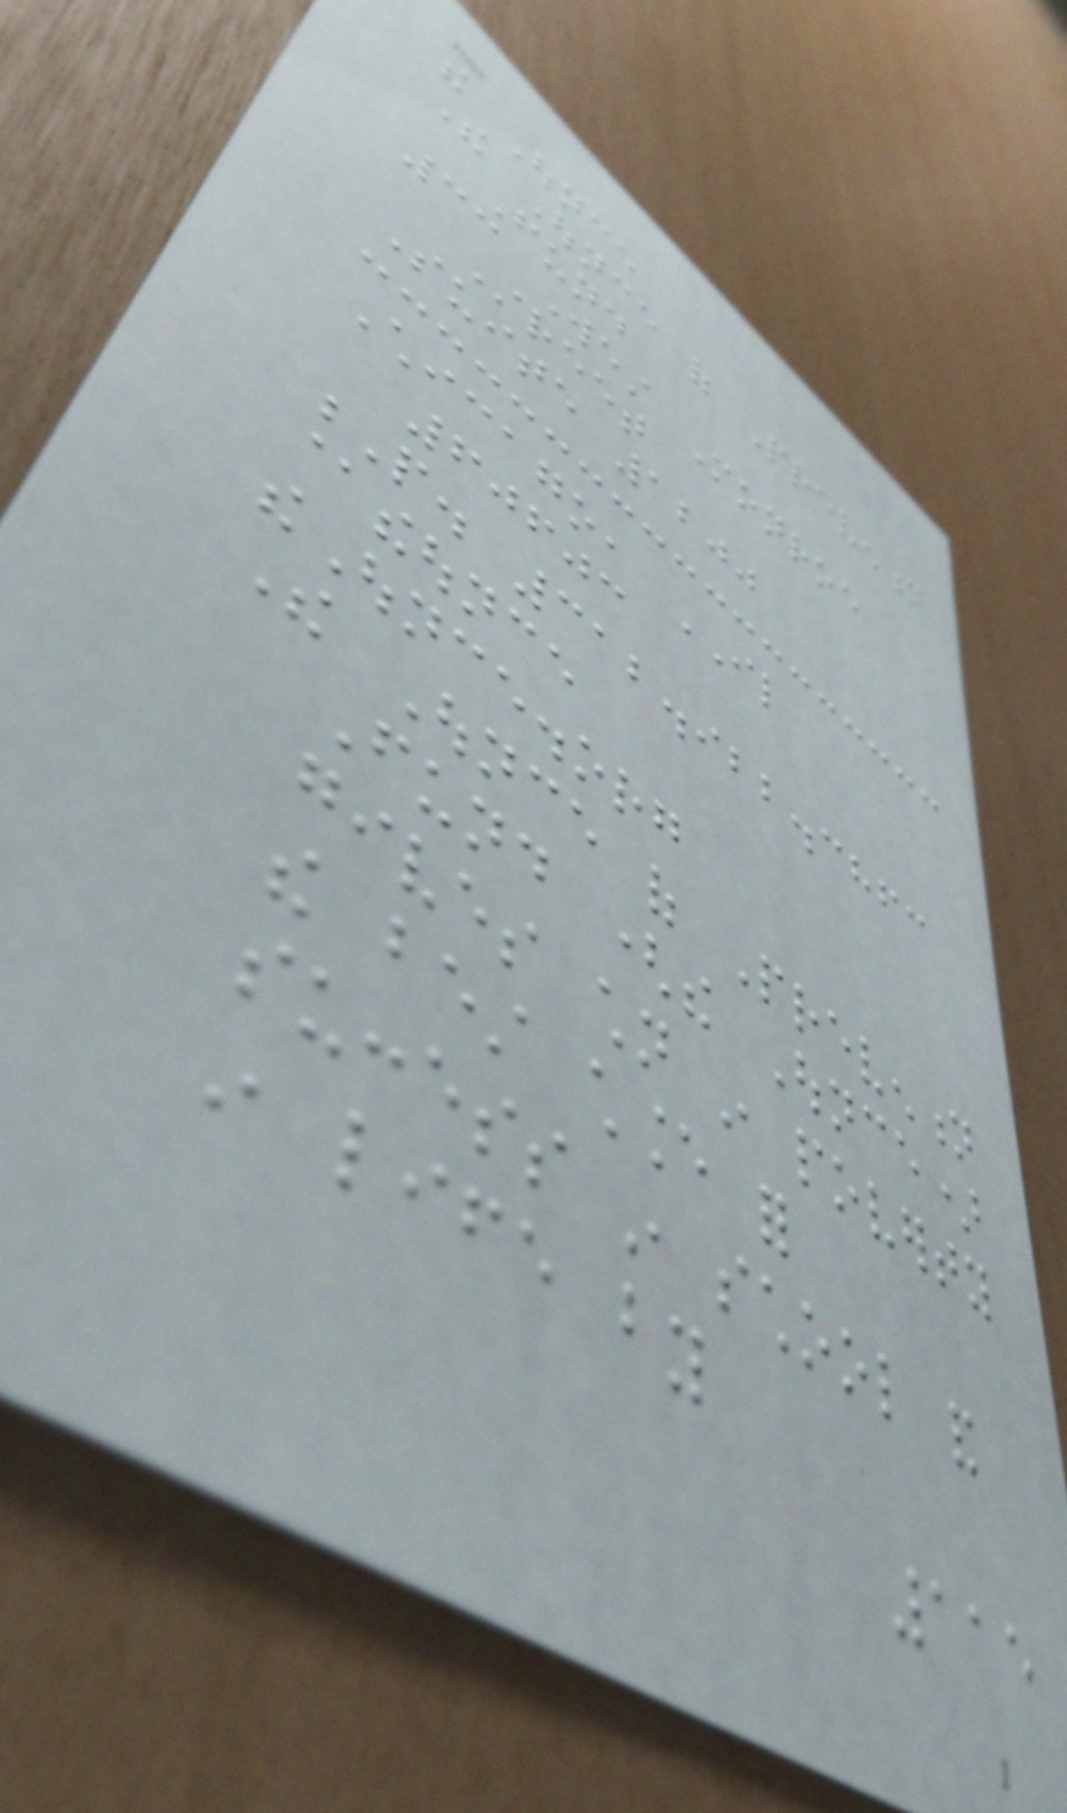the Ounce
The Ounce of Prevention
Fund
33 West Monroe
Street
Suite 1200
Chicago, IL
60603
P. 312.922.3863
@theounce
theOunce.org
The Ounce of Prevention
Fund (the Ounce)
gives children in poverty
the best chance for
success in school and
in life by
115
